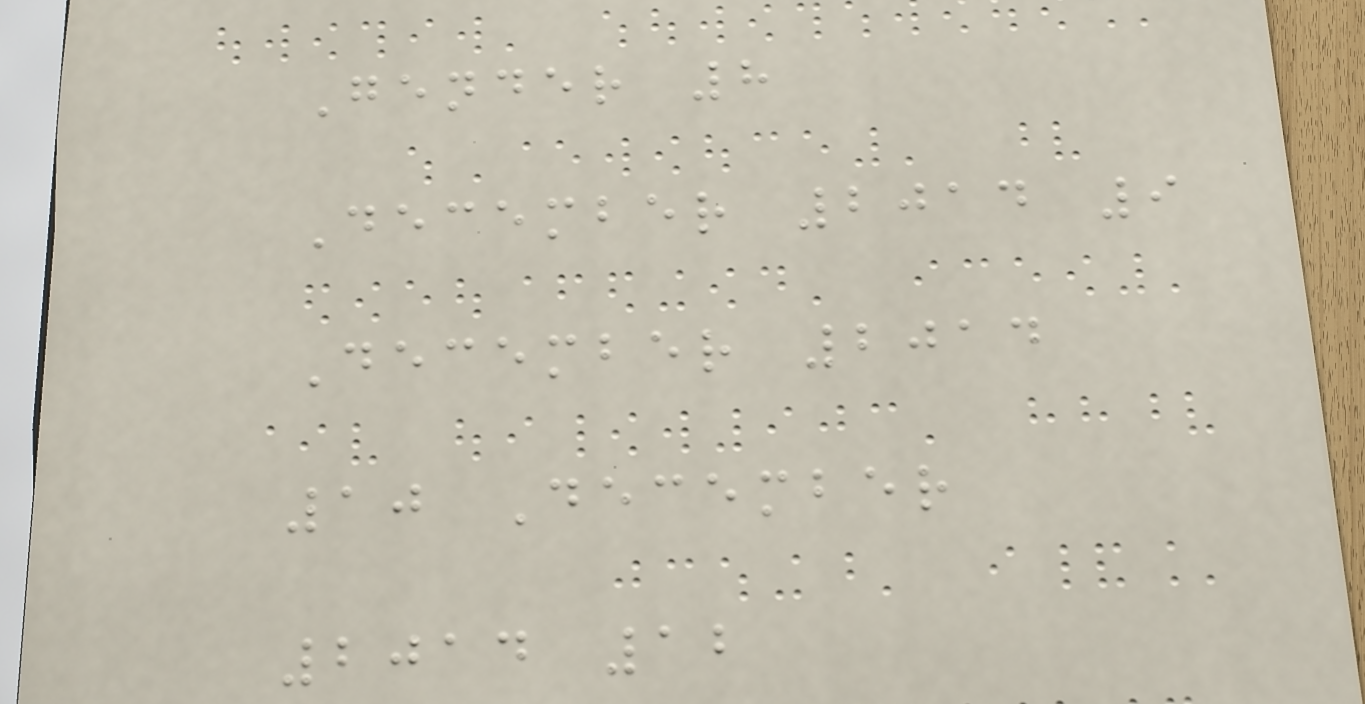Gender 8
December 2014 9
December 2014
10 December
2014 12
